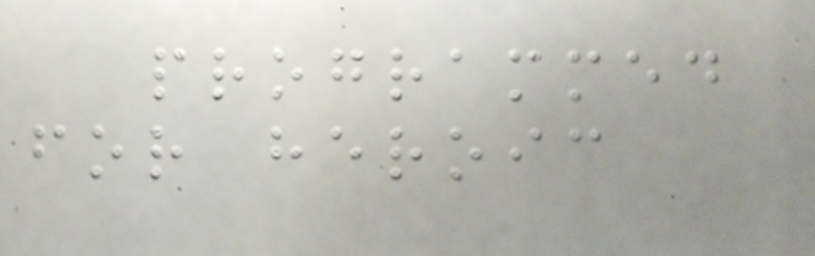programmed
for heroic
